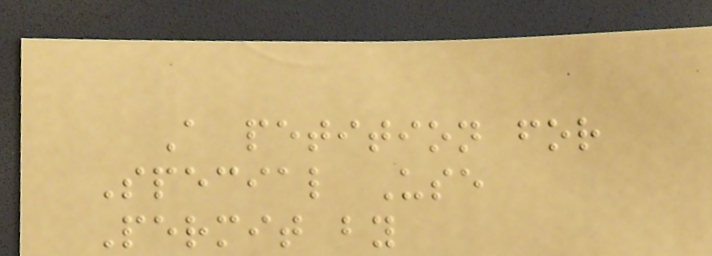A petition for
Special Use
Permit by
